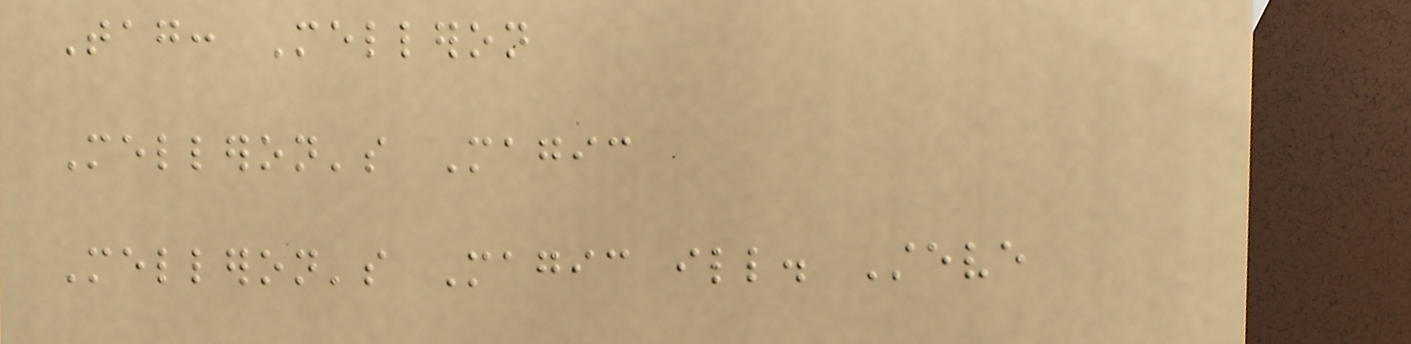Tag: Melleron
Melleron's Magic
Melleron's Magic ill. Steve
